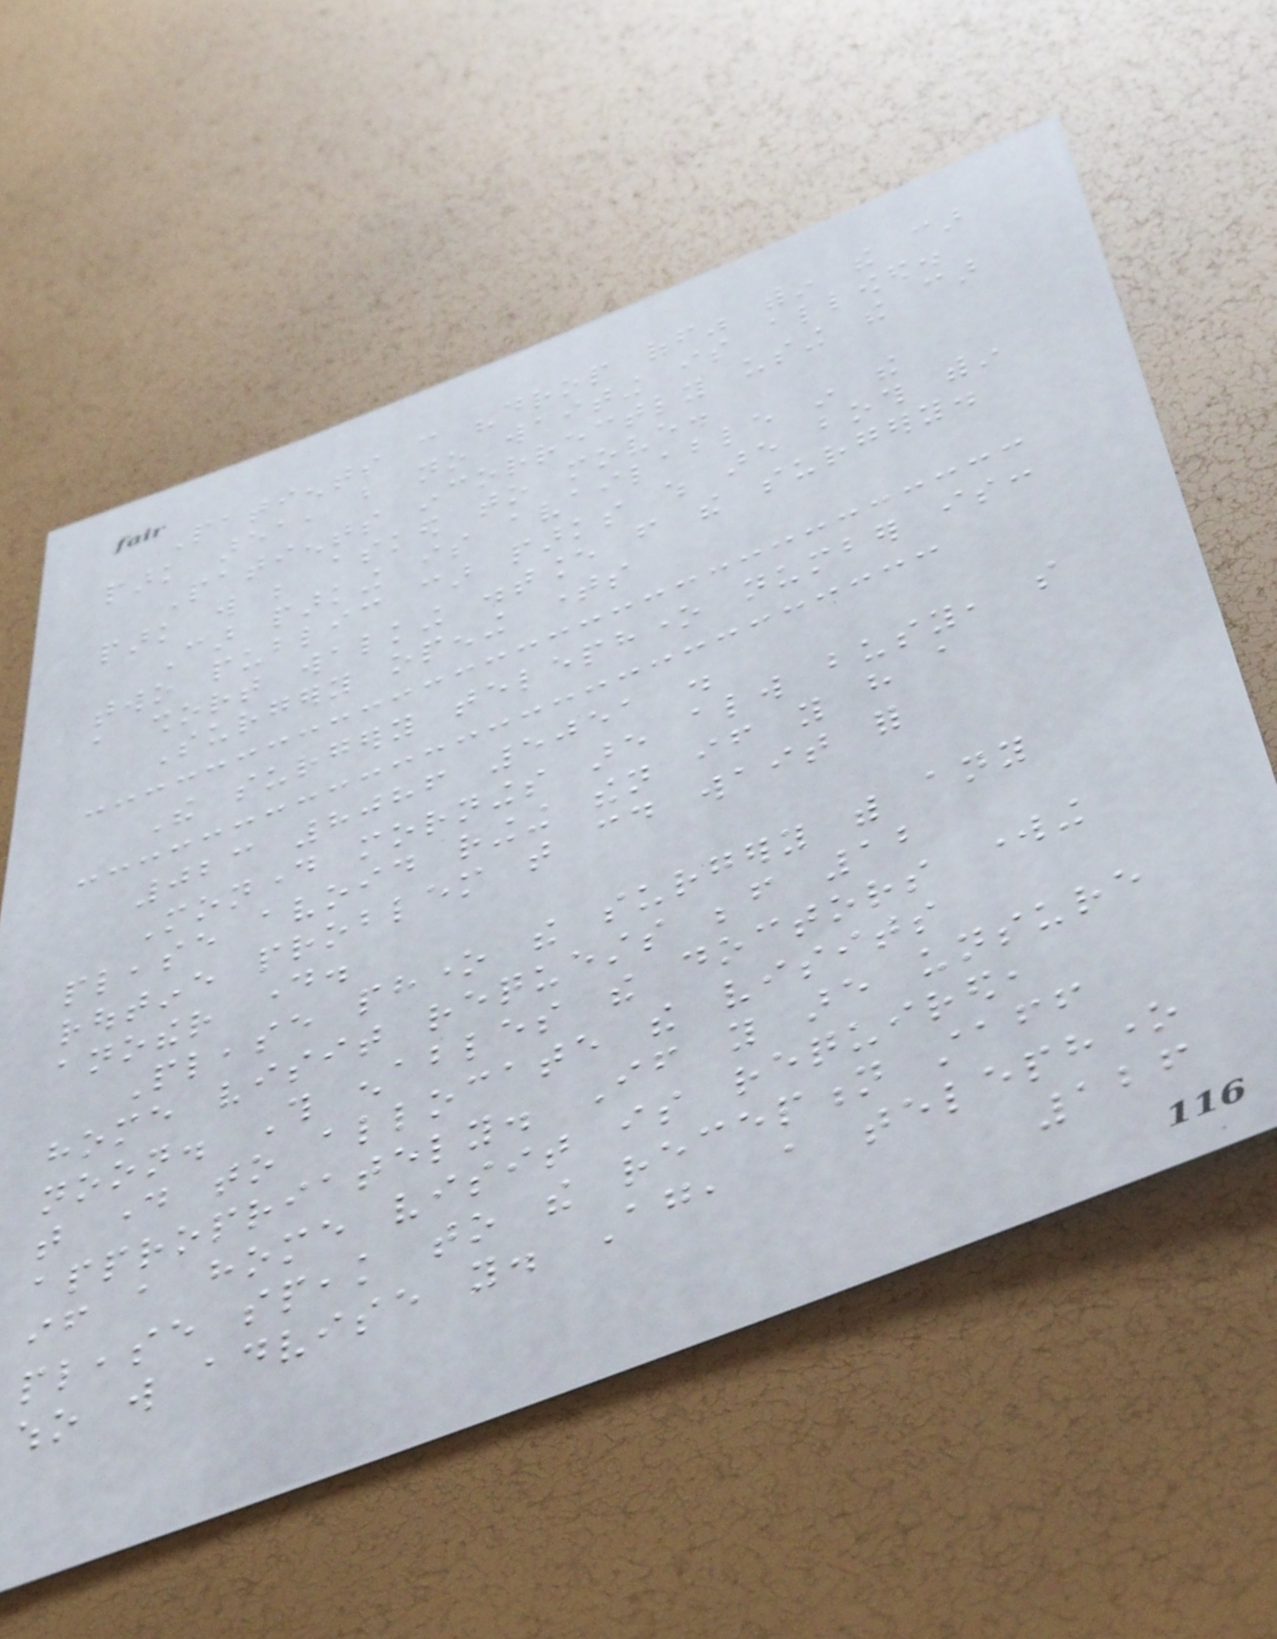Patients can "drop off" within the car
park area, but no waiting is allowed.
Patients incorrectly using the car
park will be asked to move.
Car parking is available in the
two public car parks which are both within
a short walking distance from the surgery.
Surgery opening times
The surgery telephone number is:
023 8086 5051 .
Monday mornings are always busy, so
please avoid ringing then if you have a
routine problem that could wait for
another day.
Please phone the surgery with any
home visit requests before 12
noon. This enables the doctors working
that day to allocate the visits
appropriately. If you are unsure
if a home visit is required,
please speak to the reception staff
who will advise you. Again, a telephone
126
